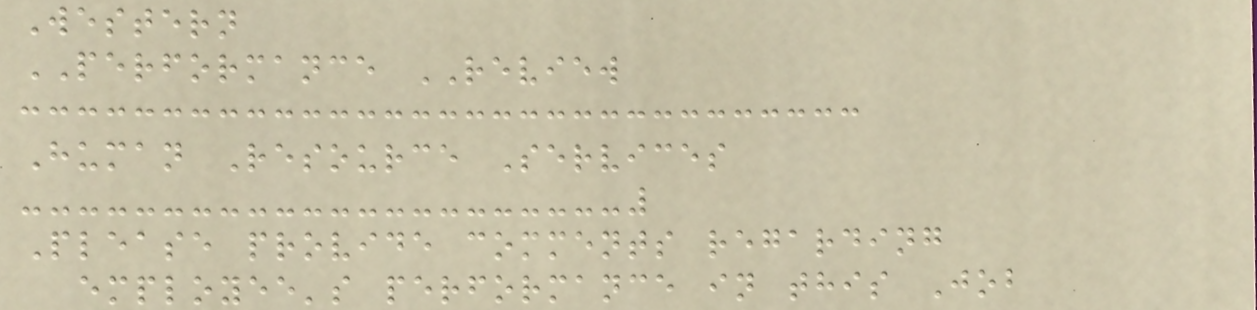Western
PERFORMANCE REVIEW
Human Resource Services
Please provide comments regarding
employee's performance in this Job
